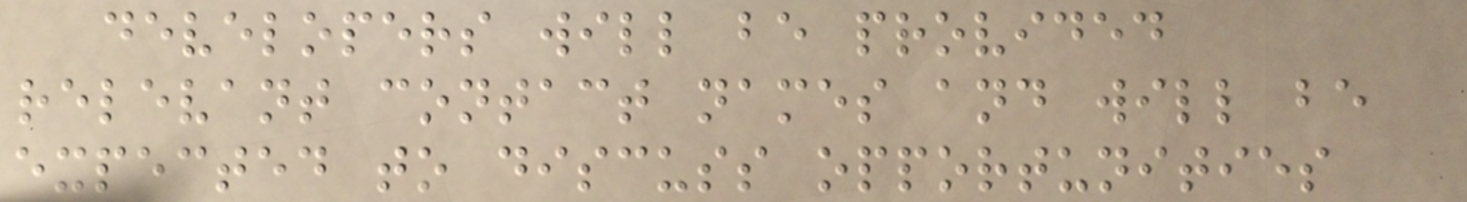developers will be provided
relevant contact names and will be
expected to discuss opportunities
